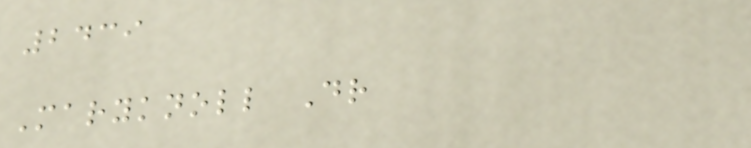2439
Maryknoll Dr
